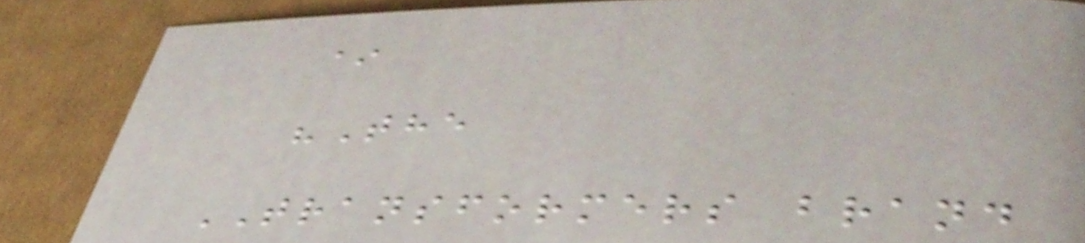*
"The
TRANSFORMERS brand
